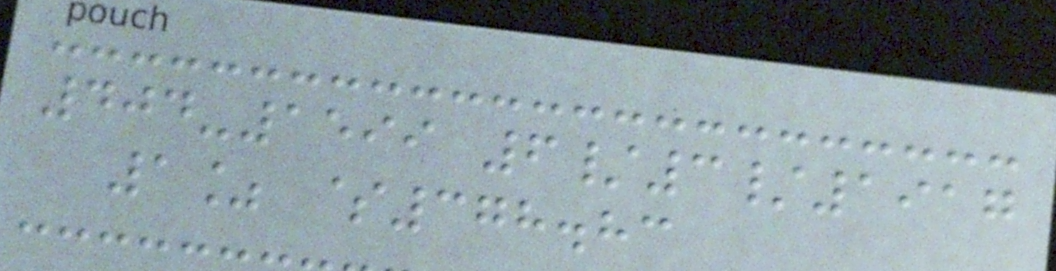404-1599 6/3/1917
1% $378.83
